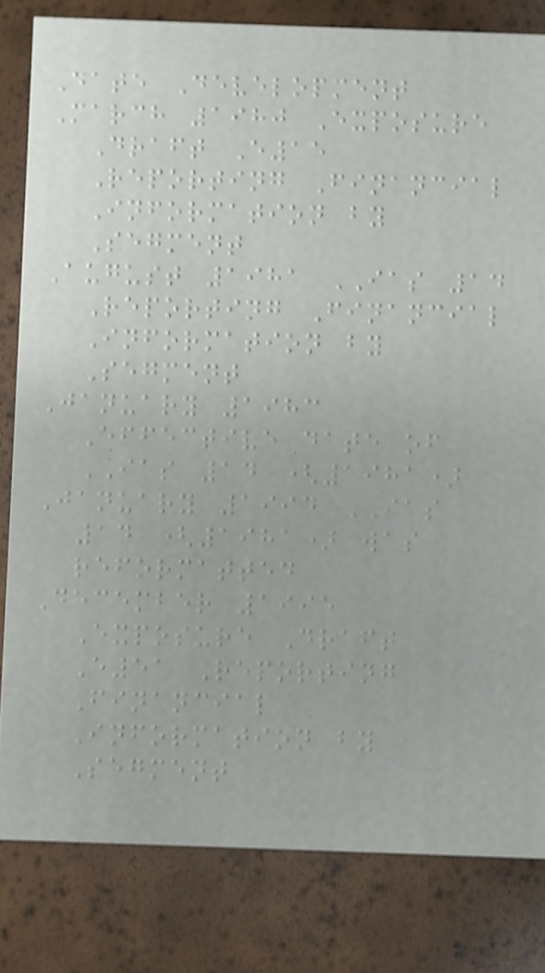Date Development
March 1980 Exposure
Draft E15
Reporting Financial
Information by
Segment
August 1981 IAS 14
Reporting Financial
Information by
Segment
January 1983
Effective date of
IAS 14 (1981)
January 1994 IAS
14 (1981) was
reformatted
December 1995
Exposure Draft
E51 Reporting
Financial
Information by
Segment
